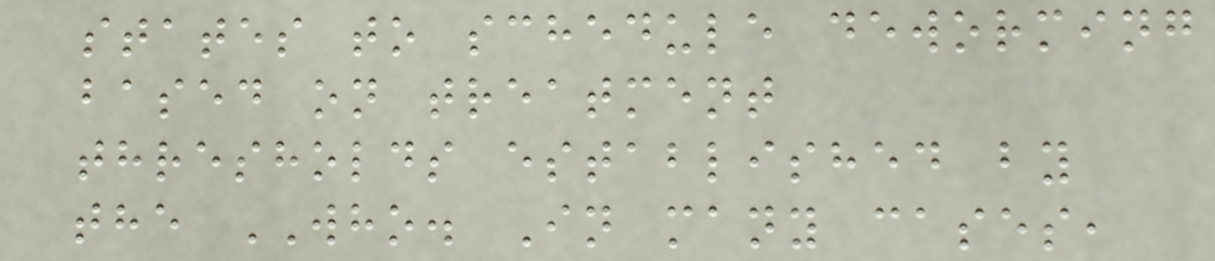states to schedule deworming
based on treatment
thresholds established by
the WHO. In many cases,
